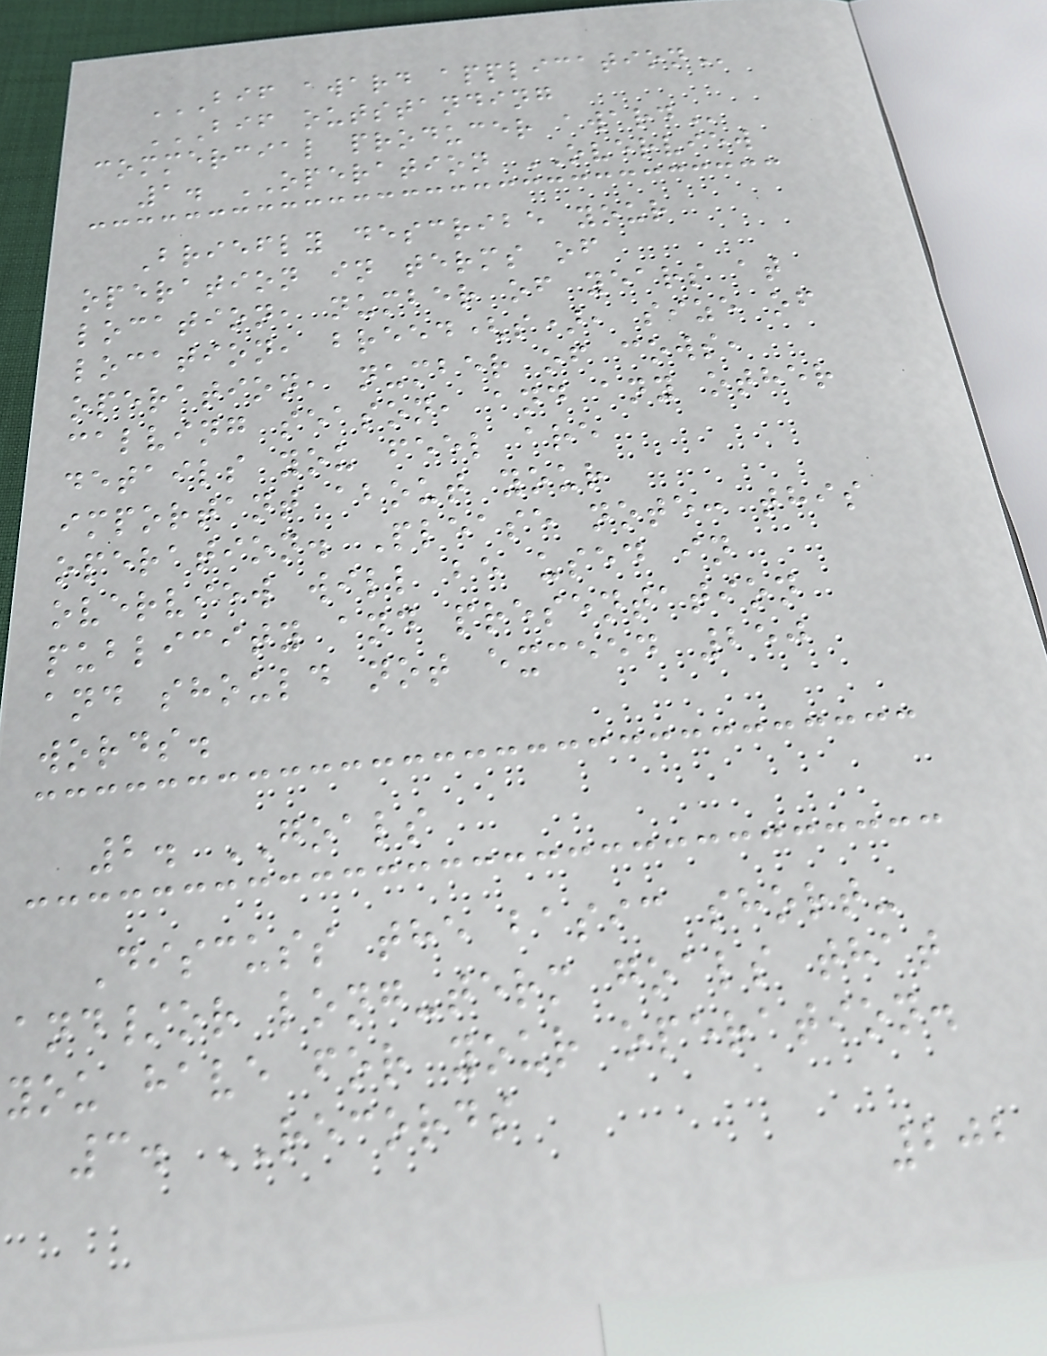BIF AWARD APPLICATION
BIF OUTSTANDING
COMMERCIAL PRODUCER AWARD
1. OPERATION OVERVIEW
Briefly describe your
operation in terms of
location, number of years at
location, breed(s), size of
operation, number of cows,
calving season, and any other
details you feel are
important about your
operation. Please note: this
overview will be used in
publicity and presentation
and should not exceed 250
words.
2. GOALS
Discuss the basic short-
and/or long-term goals that
you have for your operation.
3. RECORDS
202
